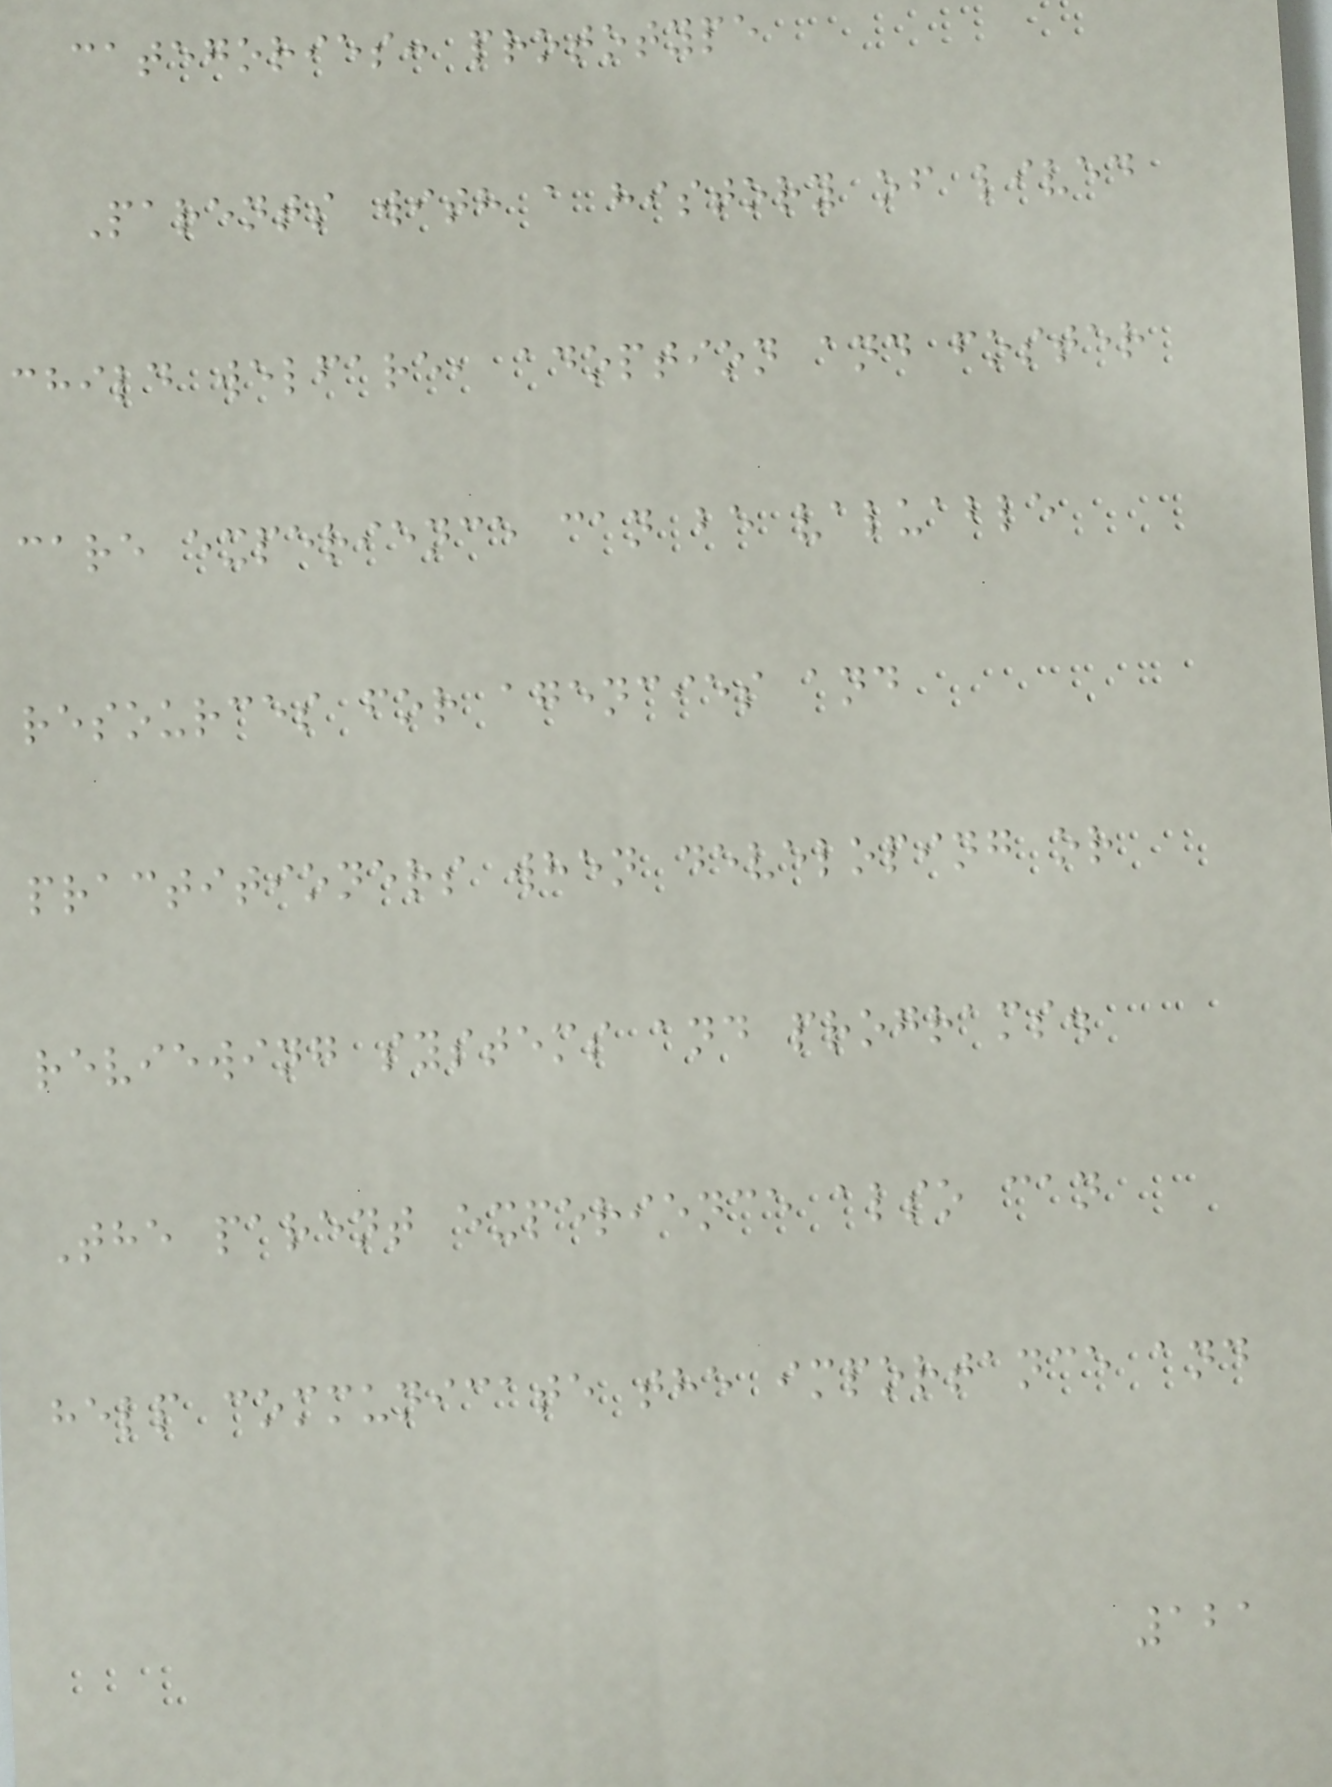categories: prototype
Parents with a history of lived
child welfare, adoption and foster
care experience can be valuable
resources for agencies and
practitioners when developing or
reviewing systems and programs.
The parent experience also can
help communicate the importance and
121
